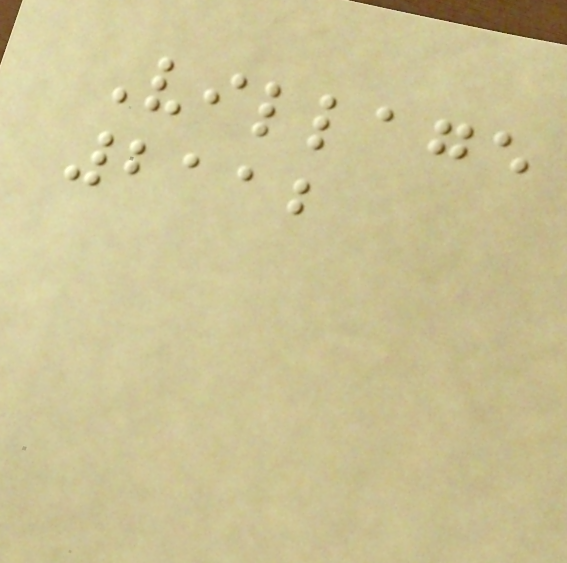Village
2112
